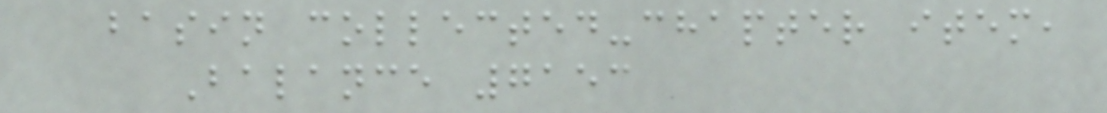basin collected-chapter item,
Balance 7153
